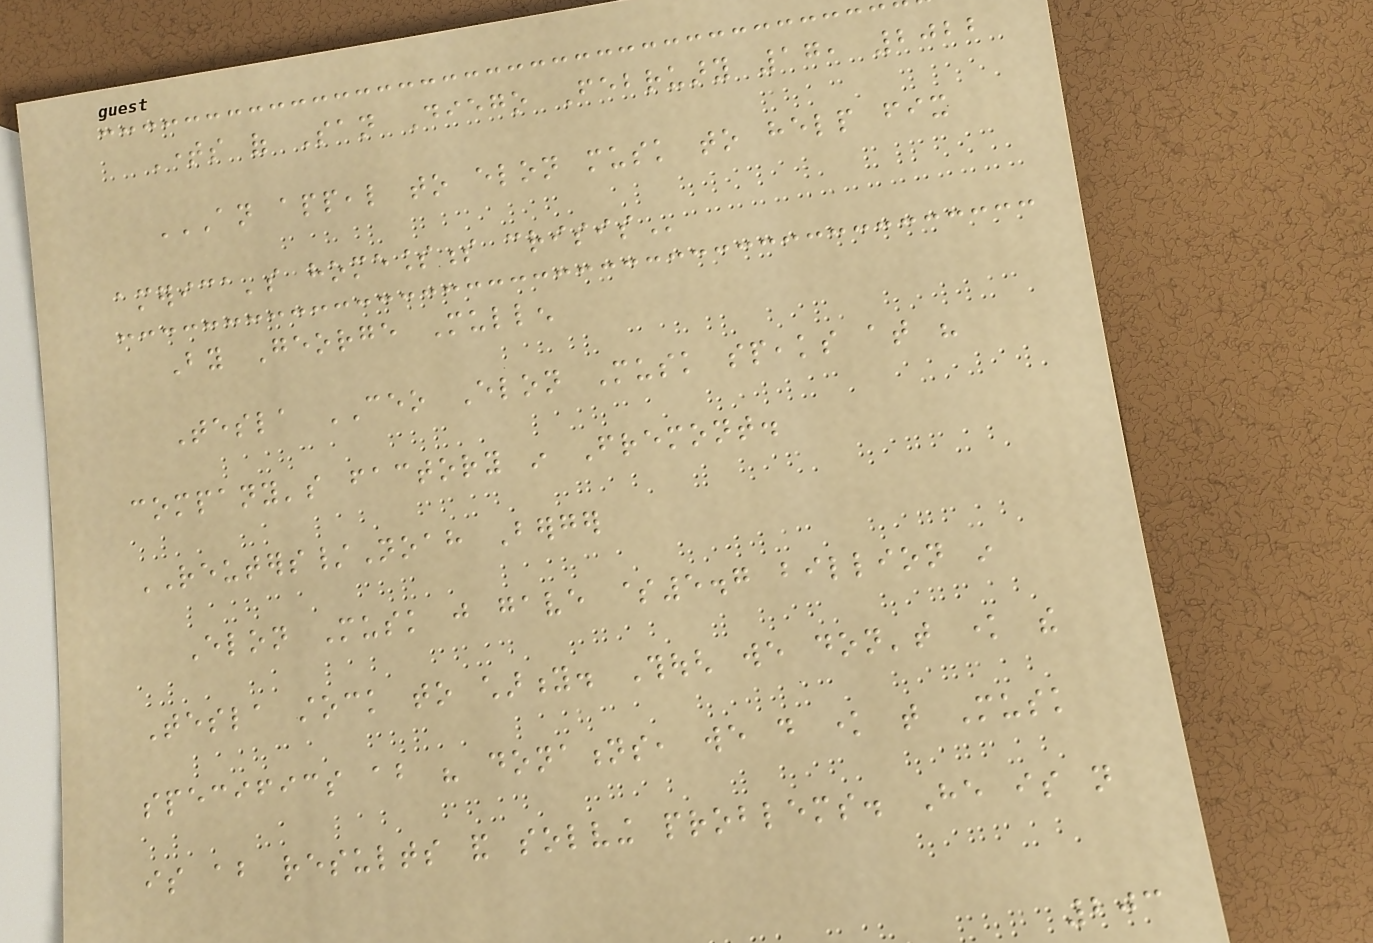Times of San Diego February 17, 2022
AN APPEAL TO ELON MUSK TO HELP FIX
AMERICA'S HOMELESSNESS CRISIS
By George Mullen
Tesla CEO Elon Musk speaks at his
company's factory in Fremont.
REUTERS/Noah Berger
Elon Musk just gave $5.7 billion in
Tesla stock to charity. Though we don't know the
specifics about his donations, we do know that Musk
is about results and solving problems. He is not
203
